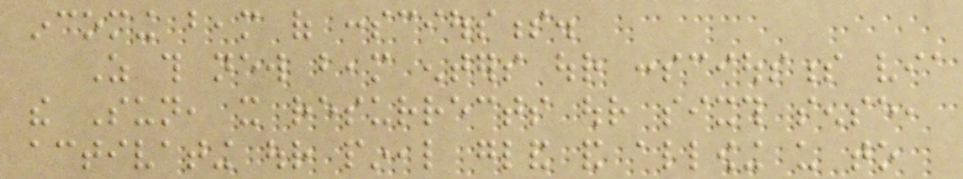incoming beam of consciousness.
As this new beam enters our consciousness via
the Sun, it resurrects our sixth sense,
activating our pineal gland and allowing us to
